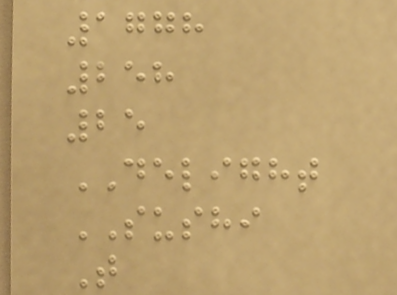1778
258
25
DELIGHT
SUSHI
T
